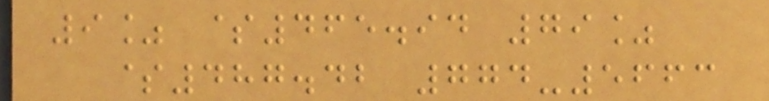9% $465.94 79%
$487.42 774-5663
